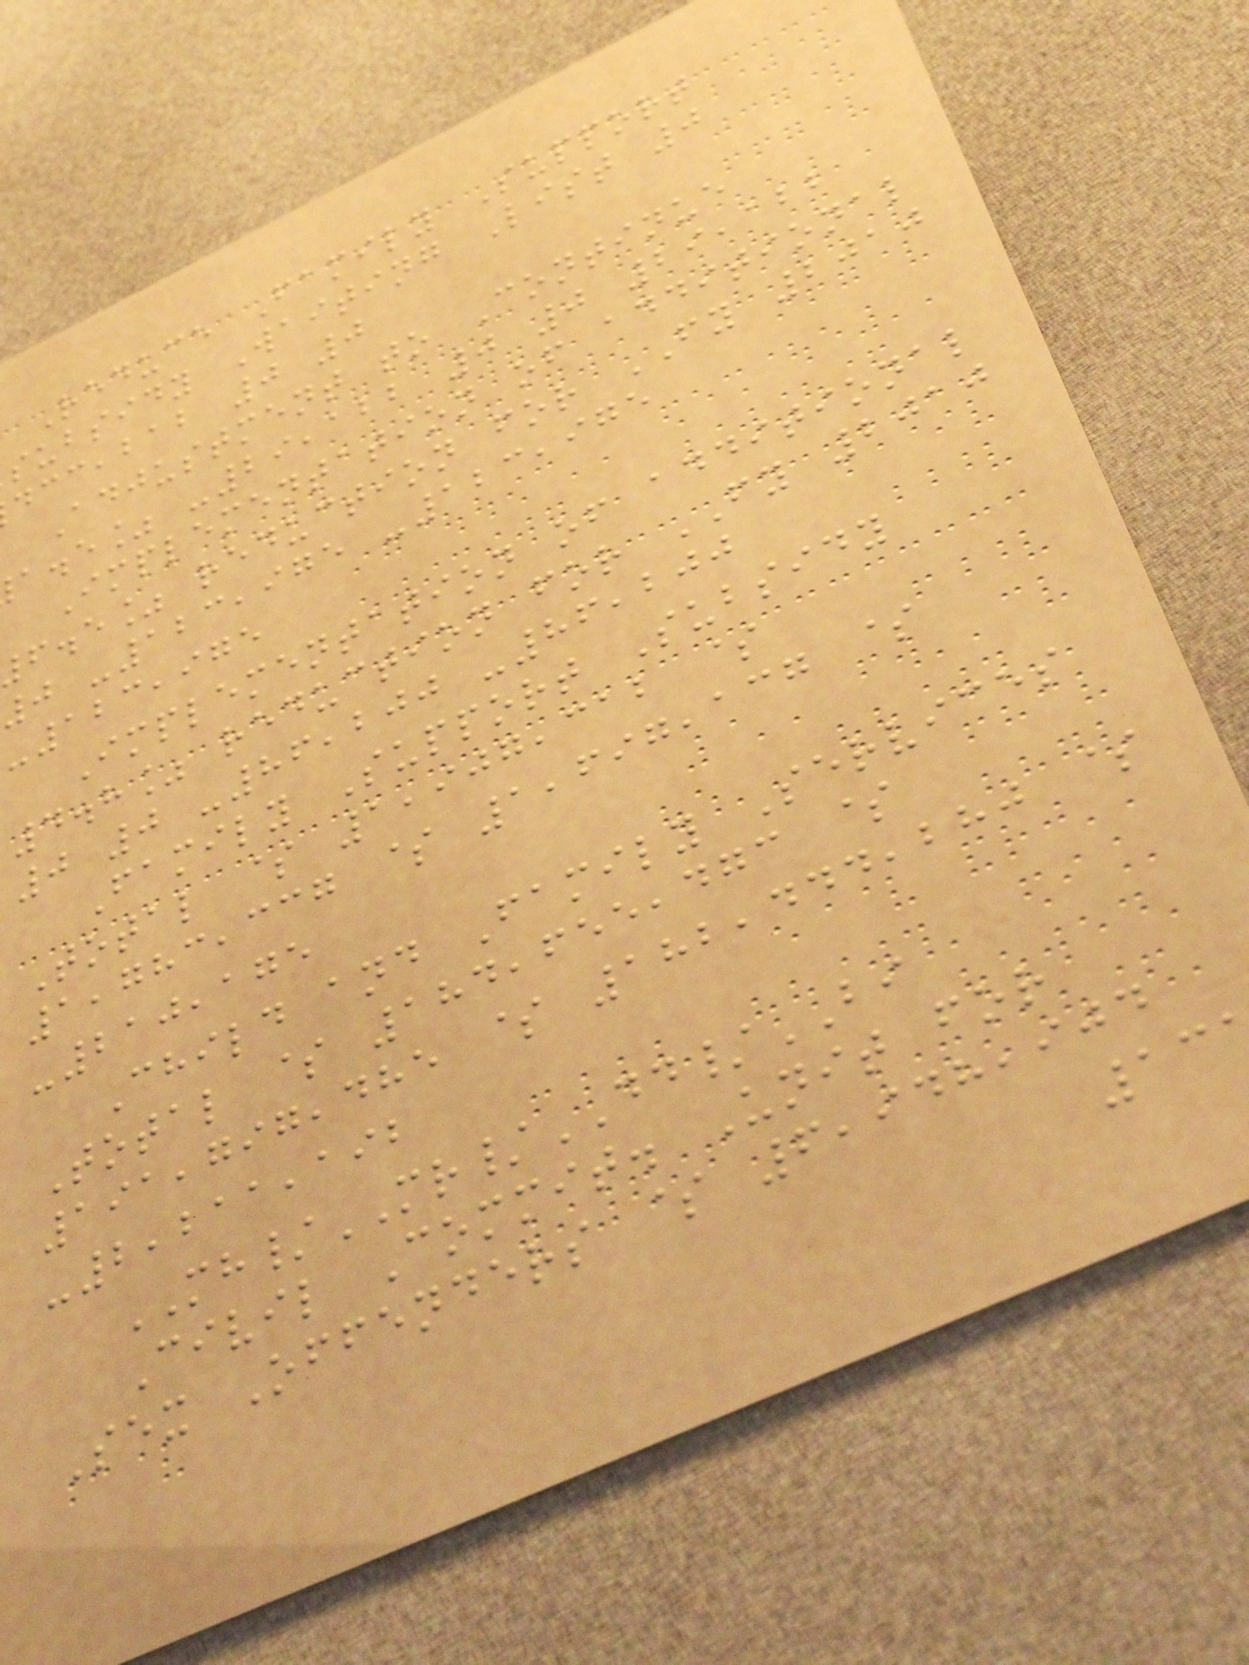Reduce Family Support
subsidy Waiting List 0
,bab 0 0
Adjustment to Continue
a.e% -29,122 0 0 29,122
Implementation of additional
f.e% reduction for FY 2010
0 -123,975 -123,975
-123,975
Implementation of additional
4.8% reduction for FY 2010
0 0 -86,200 -86,200
Family Support Subsidy
Total $ 1,907,312 $
1,783,337 $ 1,697,137 $
-210,175
Child and Family Services
Total $ 184,655,473 $
191,797,485 $ 182,444,280 $
-2,211,192
MH/MR/DD/BI
Civil Commit. Unit for
Sex Offenders $ 6,948,904
